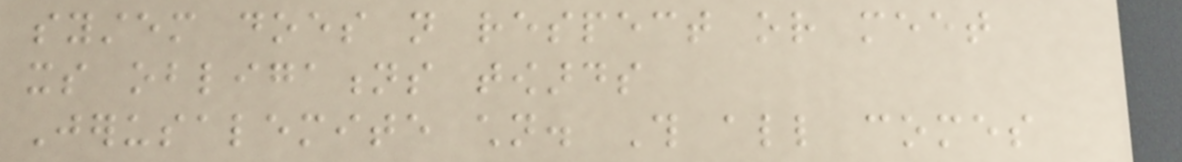system does not respect or meet
its obligations towards
Jerusalemite children. This all comes
